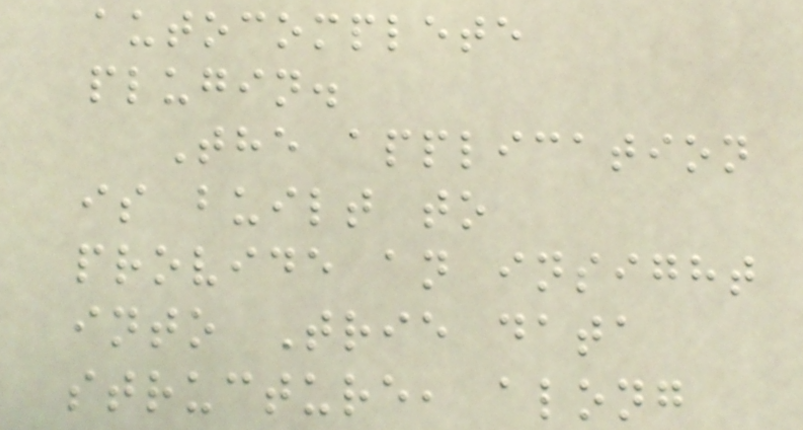autocomplete
plugin.
The application
is built to
provide an insight
into Trie data
structure, along
